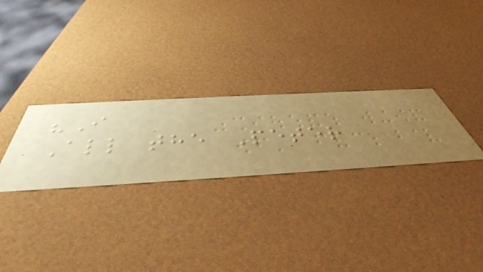"I
All the Peter
